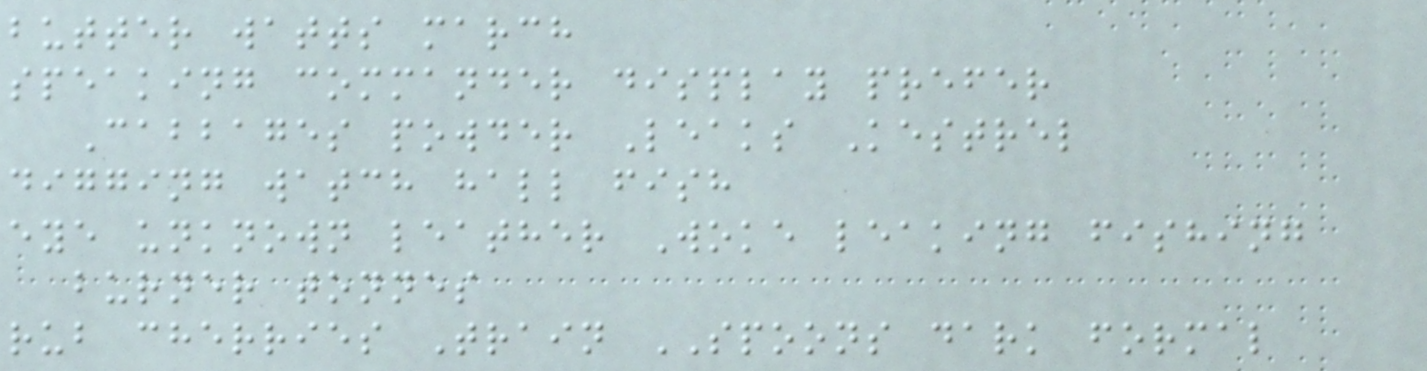butter watts march
speaking commander display prefer
Cabbages powder Leaks Kestrel
digging watch hall fish
eye unknown leather Woke leaking fishing
burner tonnes
rub cherries Train SPOONS dark formal
